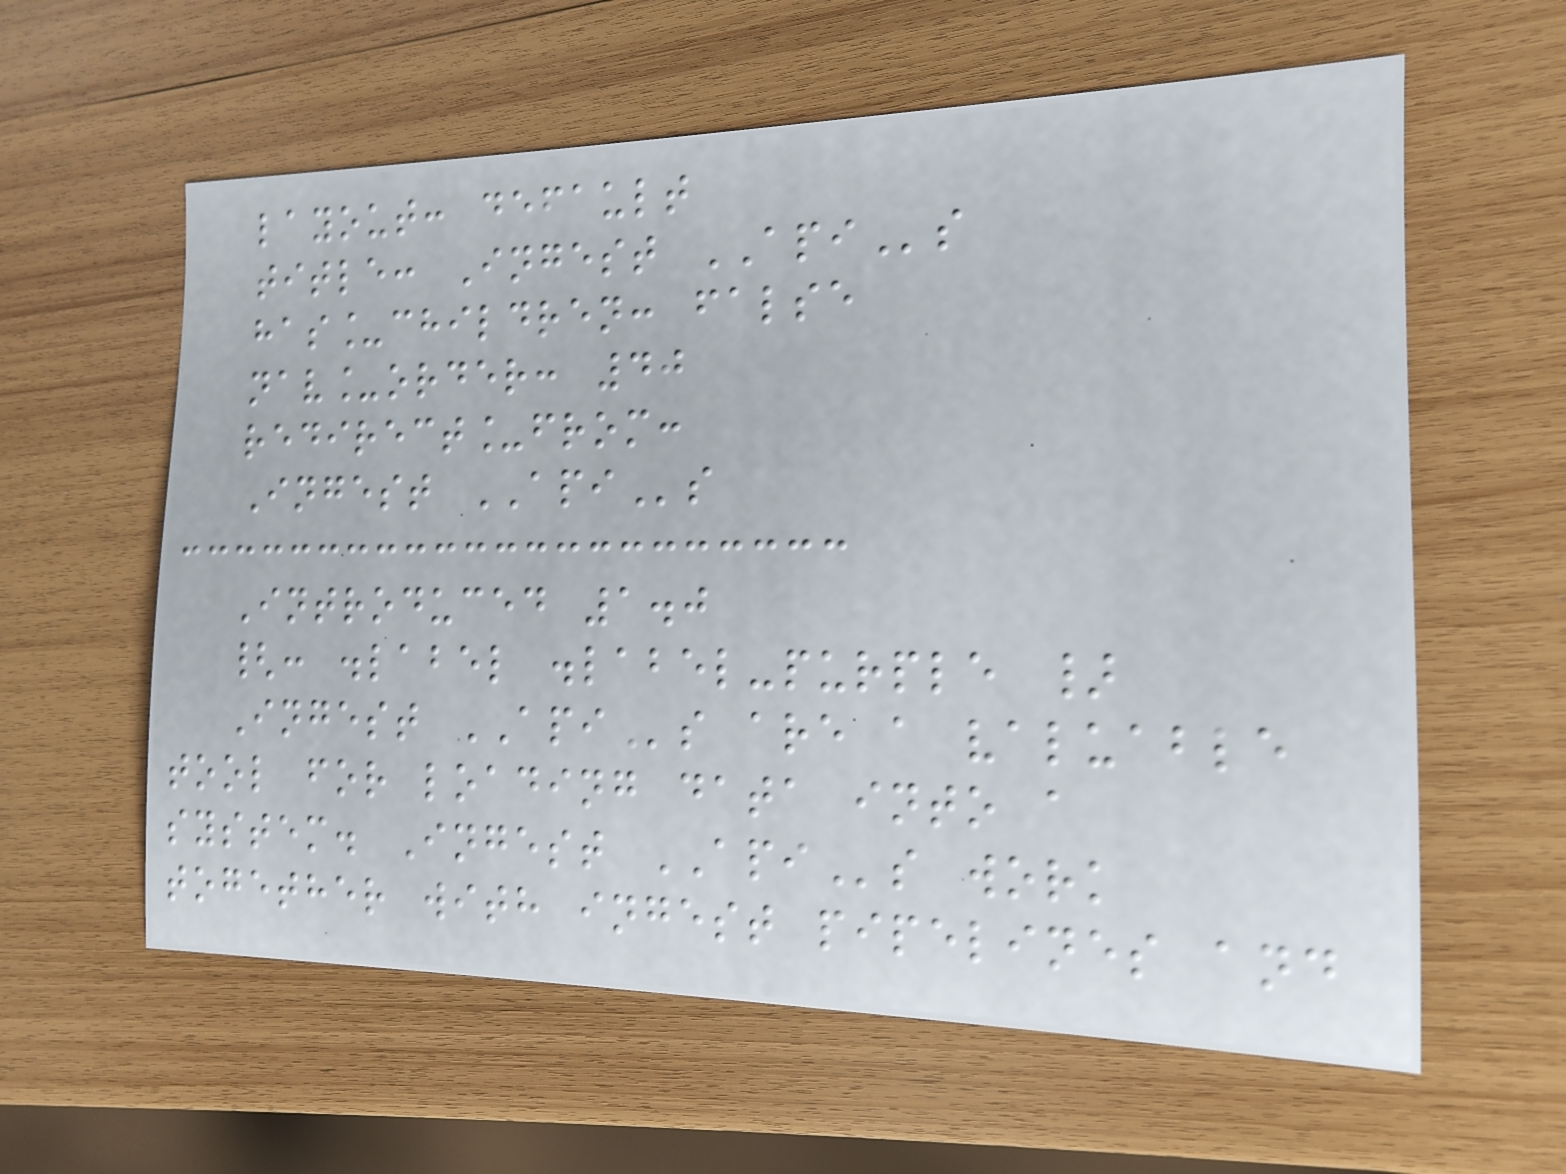layout: default
title: Ingest APIs
has_children: false
nav_order: 40
redirect_from:
Ingest APIs
Introduced 1.0
{: .label .label-purple }
Ingest APIs are a valuable
tool for loading data into a
system. Ingest APIs work
together with ingest pipelines and
